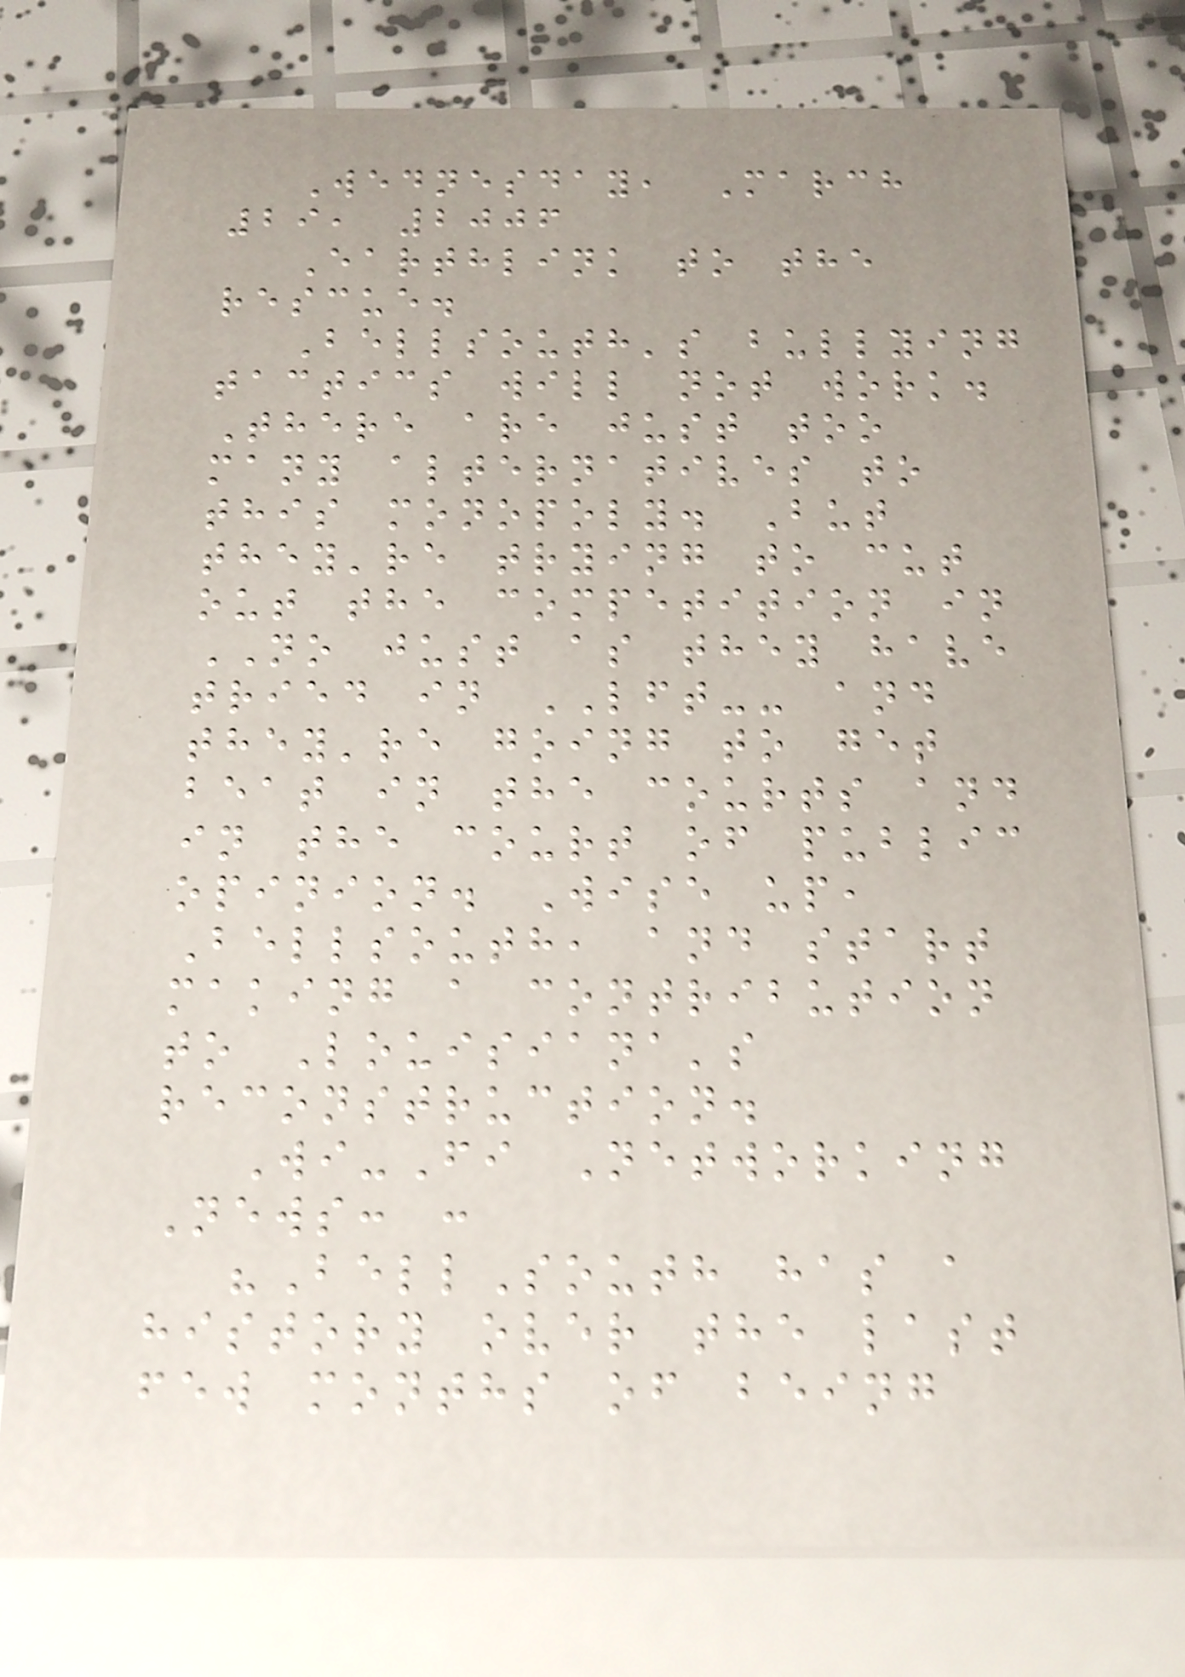Wednesday, March
29, 2006
Earthlink to the
rescue.
Bellsouth's bullying
tactics will not work.
There are just too
many alternatives to
this monopoly. But
they're trying to cut
out the competition in
NO just as they have
tried in LFT-- and
they're going to get
beat in the courts and
in the court of public
opinion. Wise up,
Bellsouth, and start
making a contribution
to Louisiana's
reconstruction.
Wi-Fi Networking
News: :
"BellSouth has a
history over the last
few months of being
